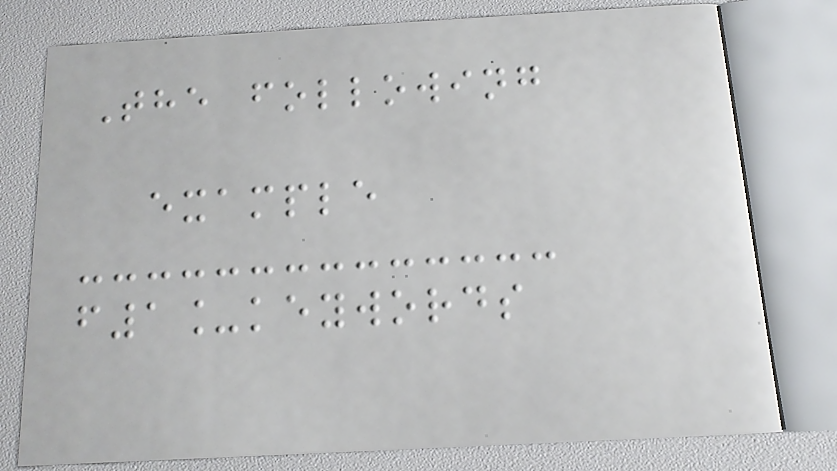The following
example
f1_keywords
